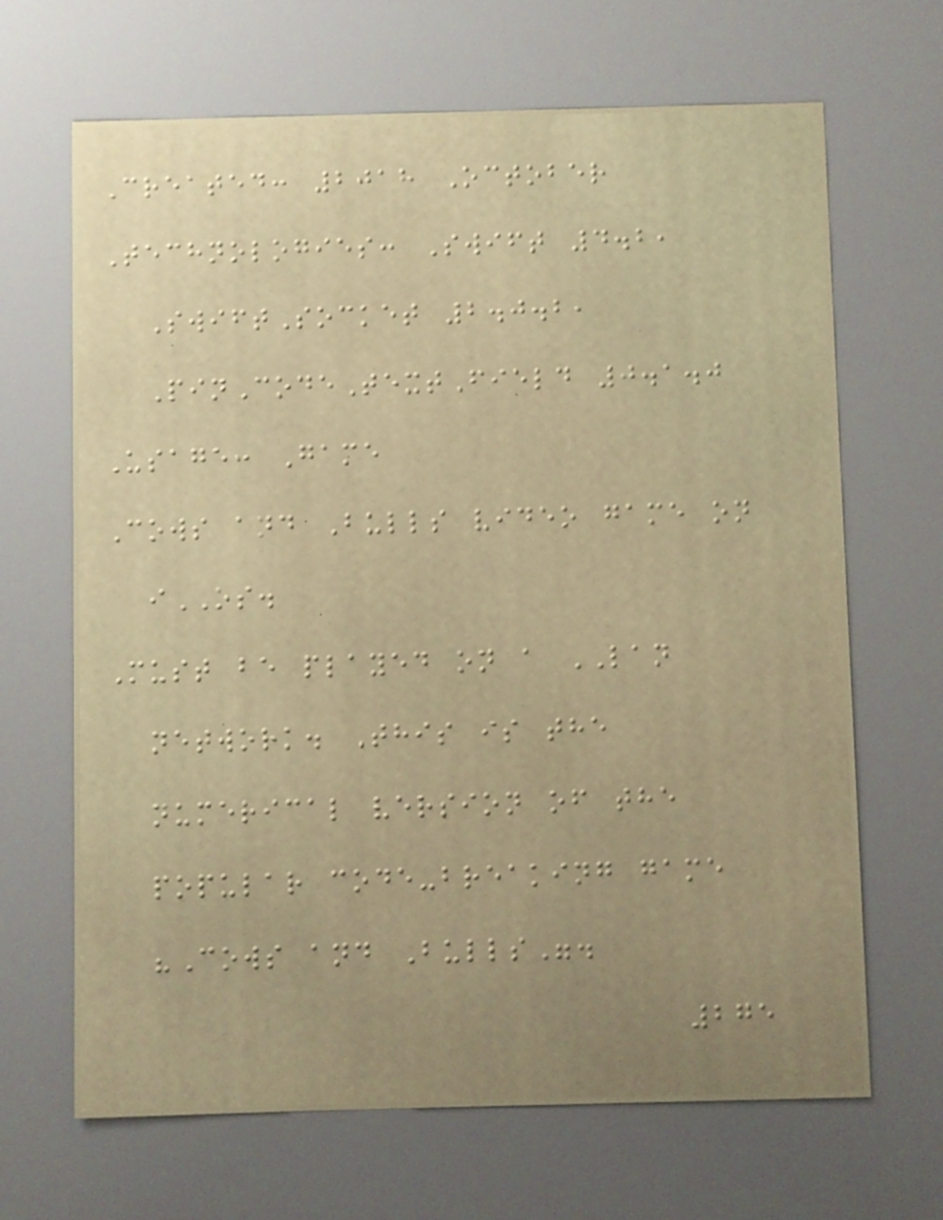Created: 2018 October
Technologies: Swift 4.2,
SwiftSocket 2.0.2,
PinCodeTextField 0.1.0
Usage: Game
Cows and Bulls video game on
iOS.
Must be played on a LAN
network. This is the
numerical version of the
popular code-breaking game
"Cows and Bulls".
275
